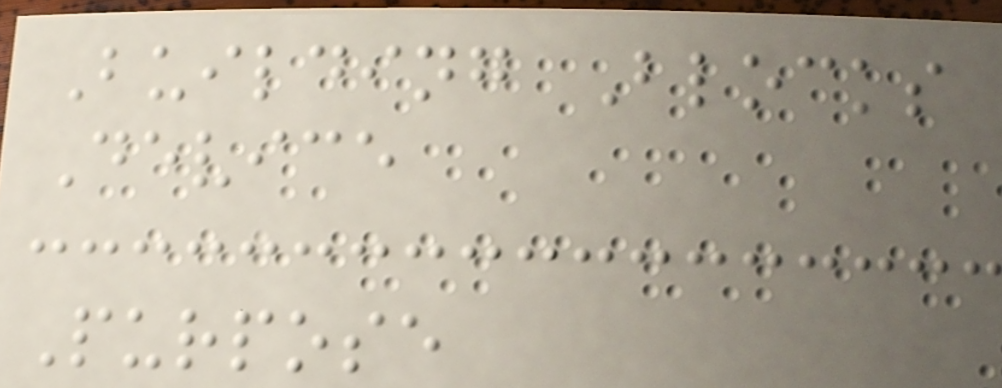Building Blocks
Device
Purpose
